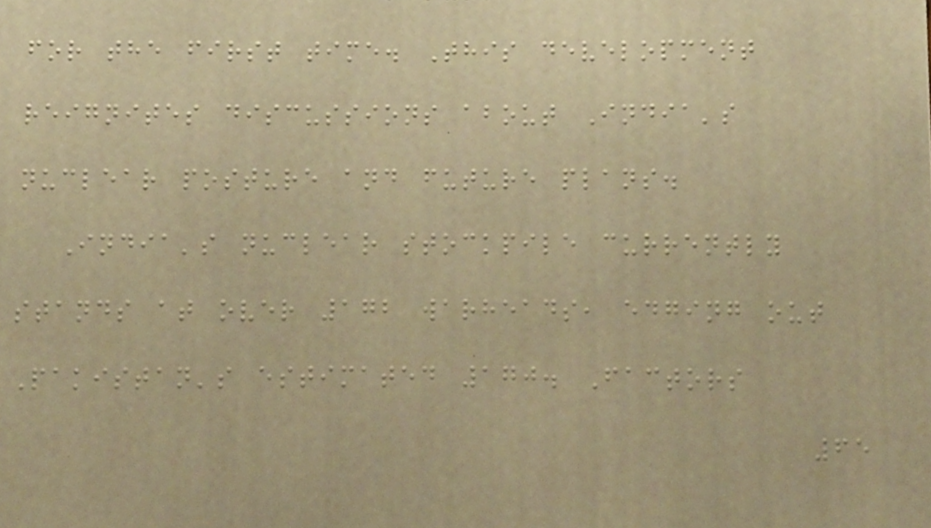for the first time. This development
reignites discussions about India's
nuclear posture and future plans.
India's nuclear stockpile currently
stands at over 172 warheads, edging out
Pakistan's estimated 170. Factors
65
